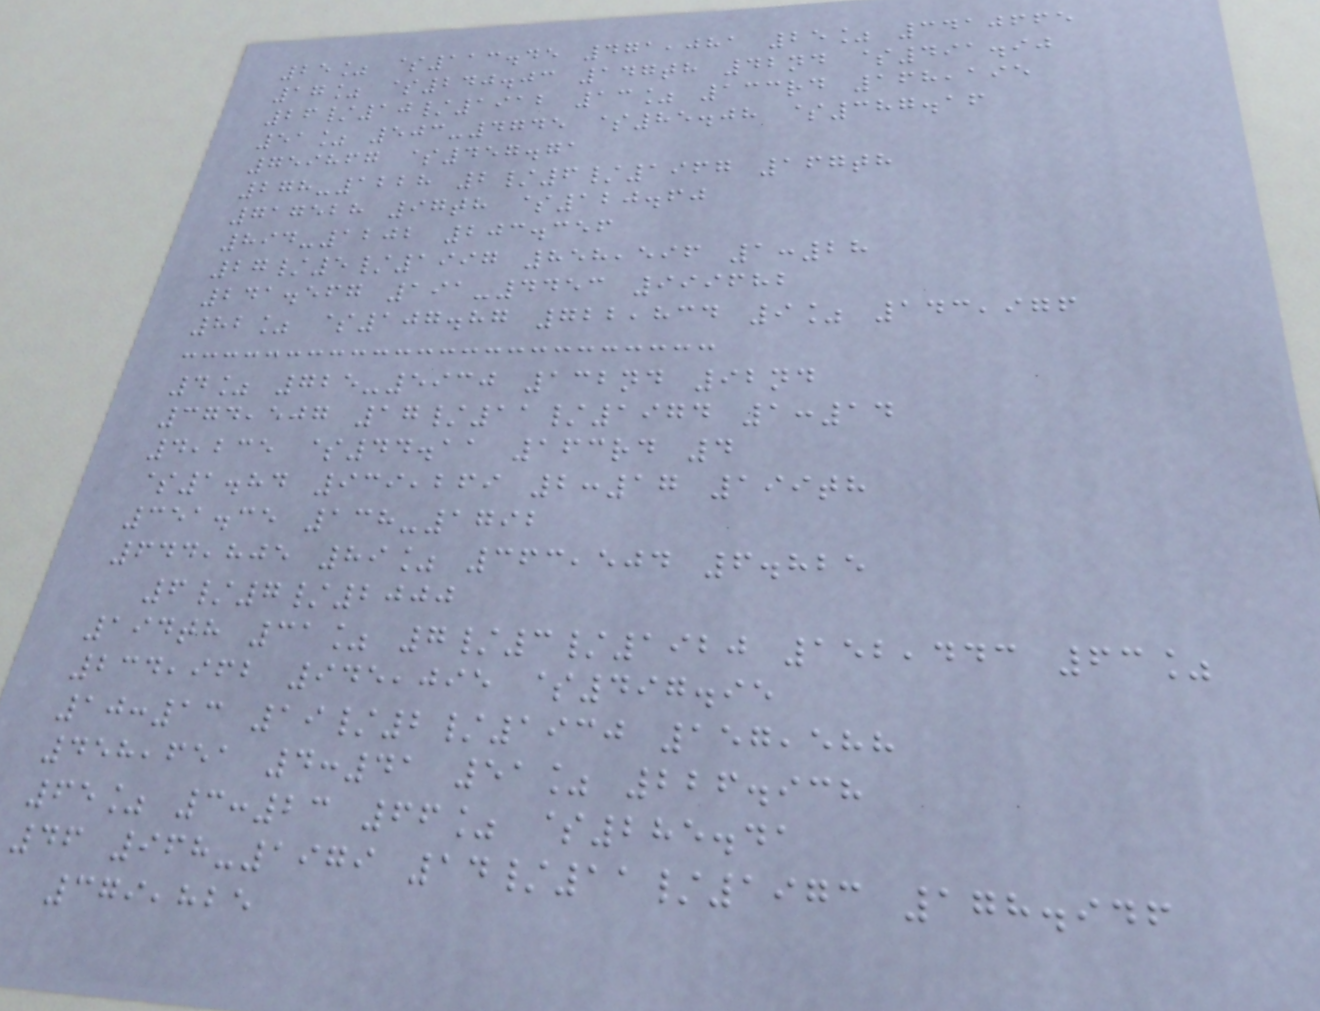25% $113.45 471,081 25% 3410665
17% $240.03 147th 42nd $491.90
26/10/1912 13% 133rd 168,195
51% 503-4745 $85.08 $387.16
759867 $457.71
278-1228 2/6/1967 167th
717528 97th $120.60
894-1202 203.356
27/5/1997 858,596 1:28
241.567 191-4453 999682
82% $107.87 722,834 9% 143,976
4% 725-5930 132nd 92nd
374,507 17/11/1974 1:14
4,235 $44.11 163rd 4
$1.84 939,269 2:17 199th
351.35 138-1792
644,805 89% 363,504 6.825
6/7/2000
194th 31% 7/3/1920 152,443 63%
234,962 945,095 $497.95
10:13 19/2/1930 157,588
458,651 4:41 51% 226.938
65% 3:23 66% $285.41
46 968-1979 14/11/1973 178.946
379,825
